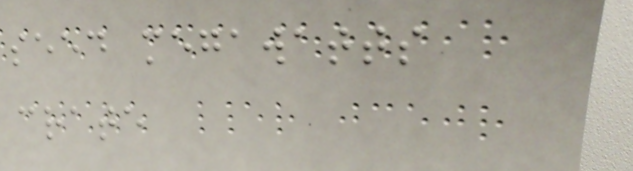seed megawatts
crate
